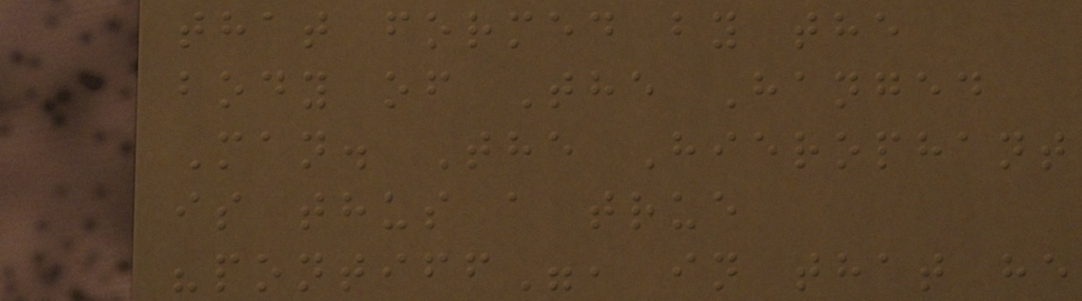that formed by the
body of The Hanged
Man. The Hierophant
is thus a true
"pontiff", in that he
